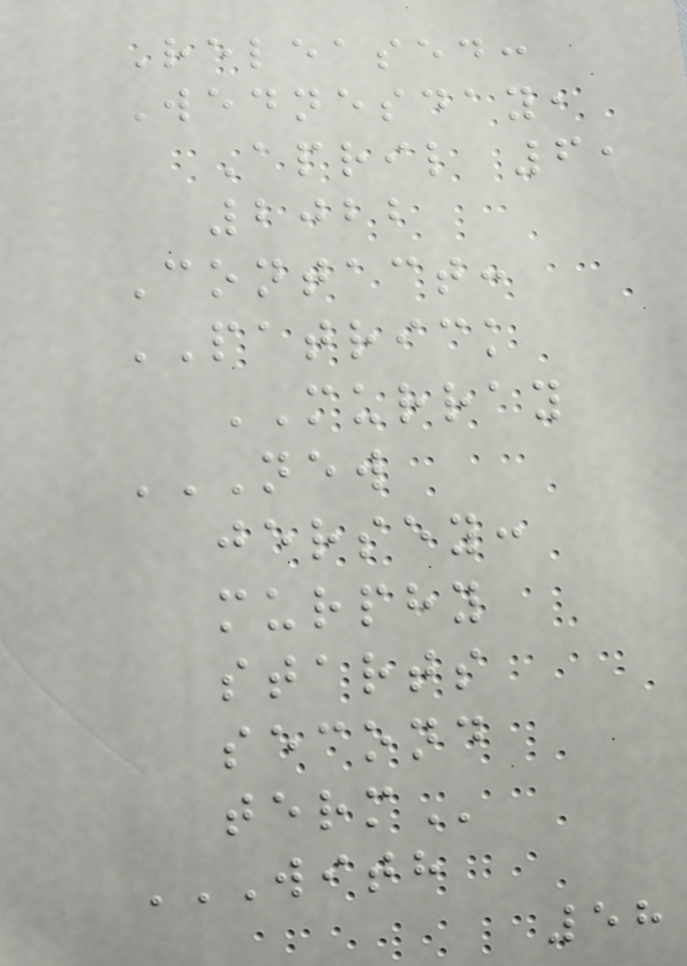Released:
Wednesday,
April 6,
2022
Contact:
PATRICK
MURRAY
NEW
JERSEY:
MURPHY
STARTS
SECOND
TERM
WITH
58
